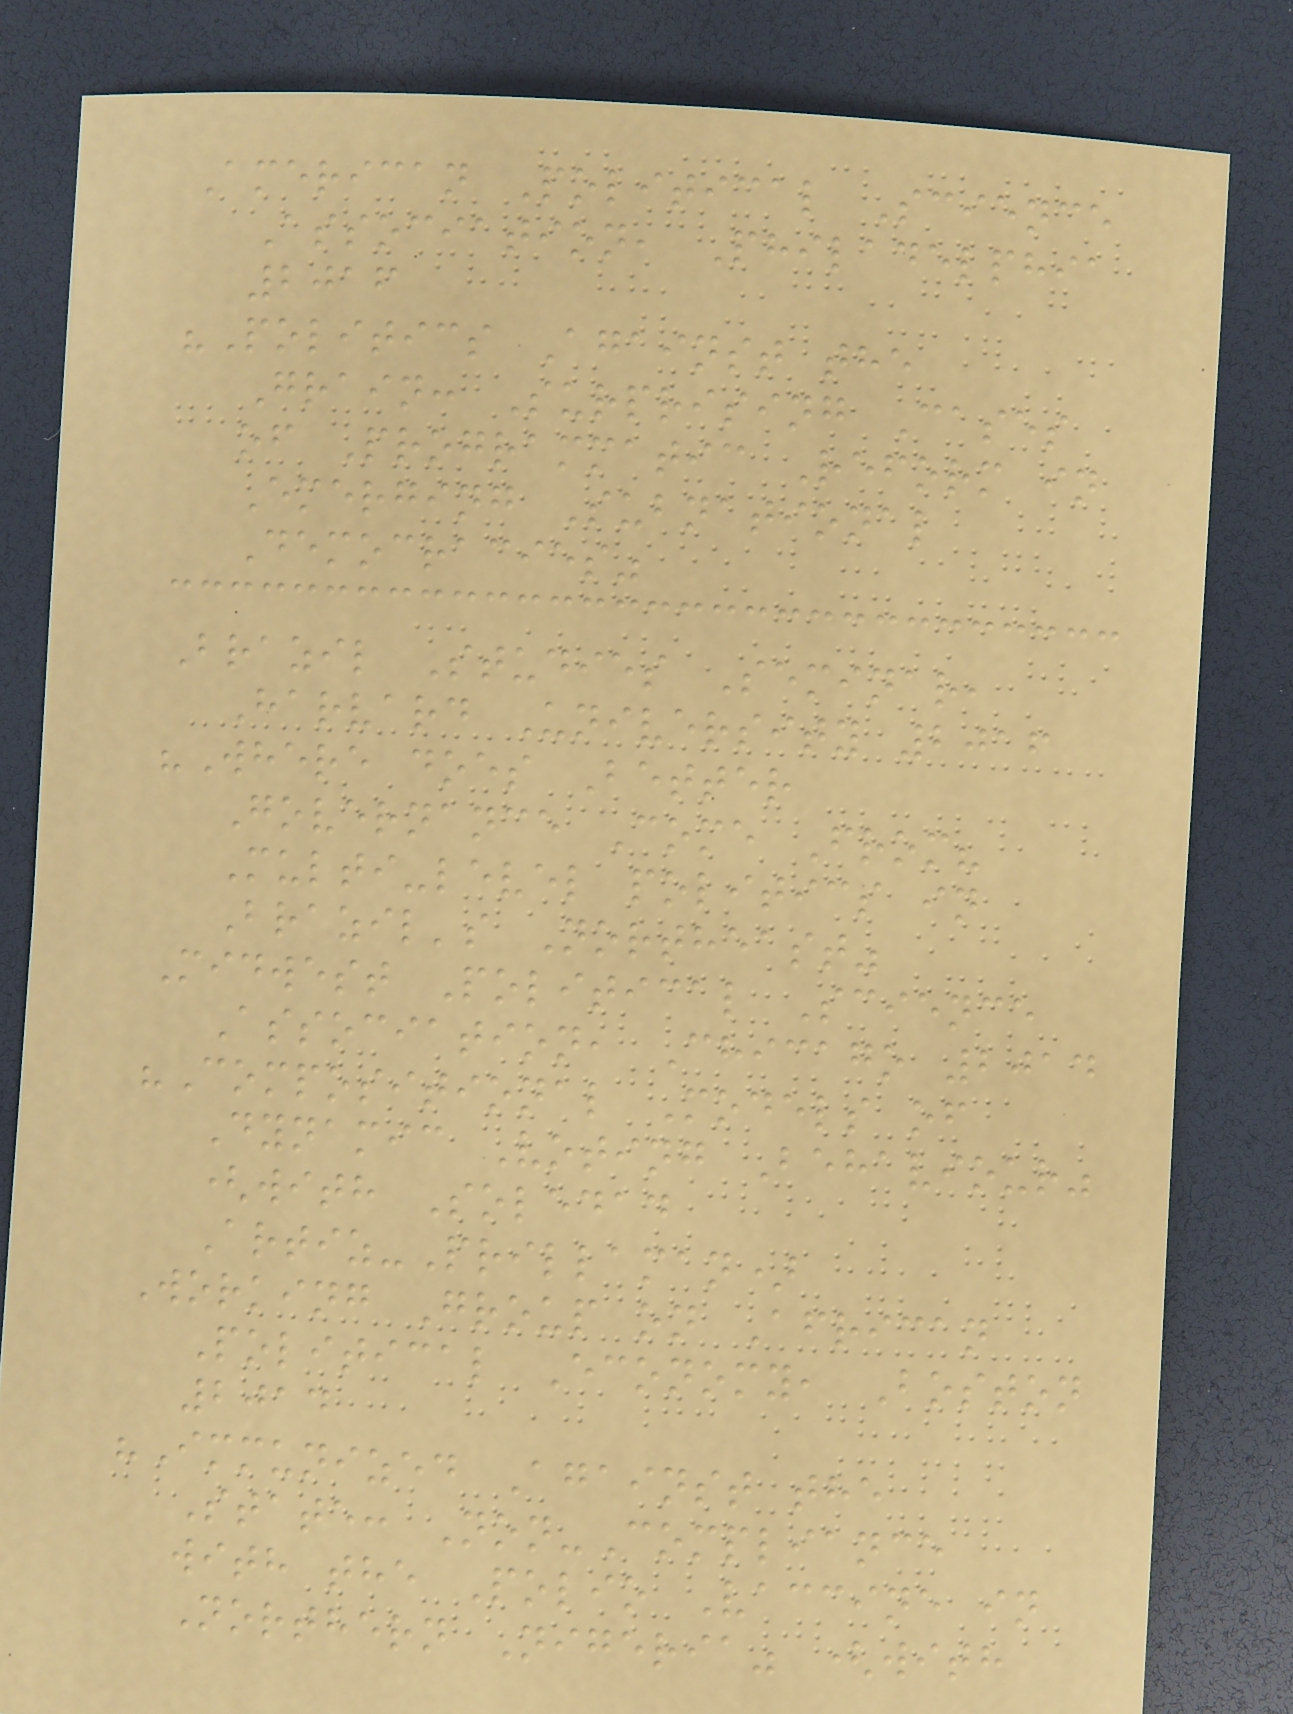American Political Science
Association, Philadelphia
2016
"Politics Against the
Grain: Surprising Cases
of Programmatic Reform in
Emerging Subnational
Democracies"
Brazil Studies Seminar,
Harvard University 2016
"Where does Better
Governance Come From?
Multi-level politics in
Brazil's Northeast"
Midwest Political Science
Association, Chicago 2014
"Compositional Models of
Dynamic Voting Behaviour"
(with Soledad
Artiz-Prillaman)
Working Group on African
Political Economy, Boston
2014
"Immunized Against the
State: Non-Compliance
with the Polio Vaccine in
Northern Nigeria" (with
